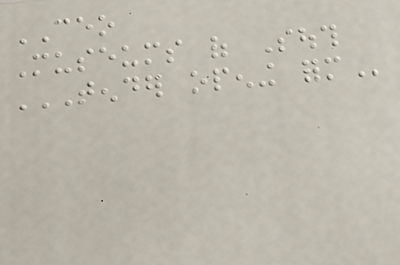CEO
Museums of South
TENDER OPENING FORM
